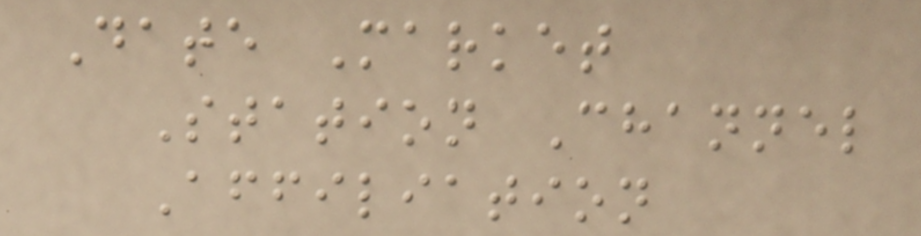Date Market
Station Channel
Affiliation
